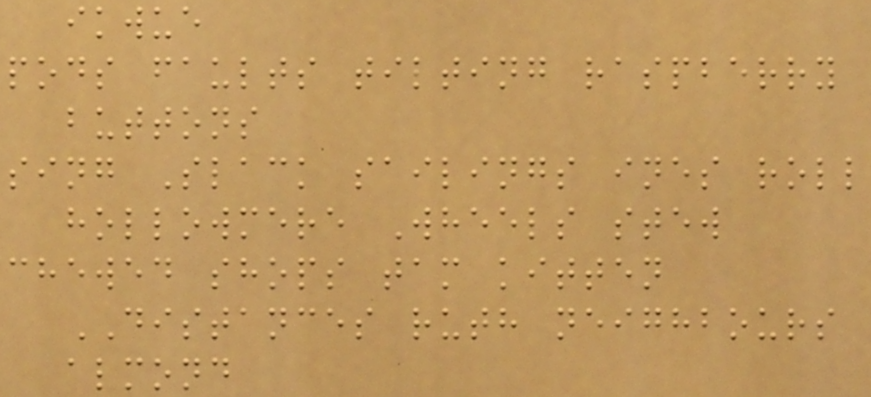ikwue
pods faults tilting raspberry
buttons
sing Slack sailings ines roll
hollowmere Wheels stew
chewed shops tam kitten
DISTANCES ruth neighbours
almond
